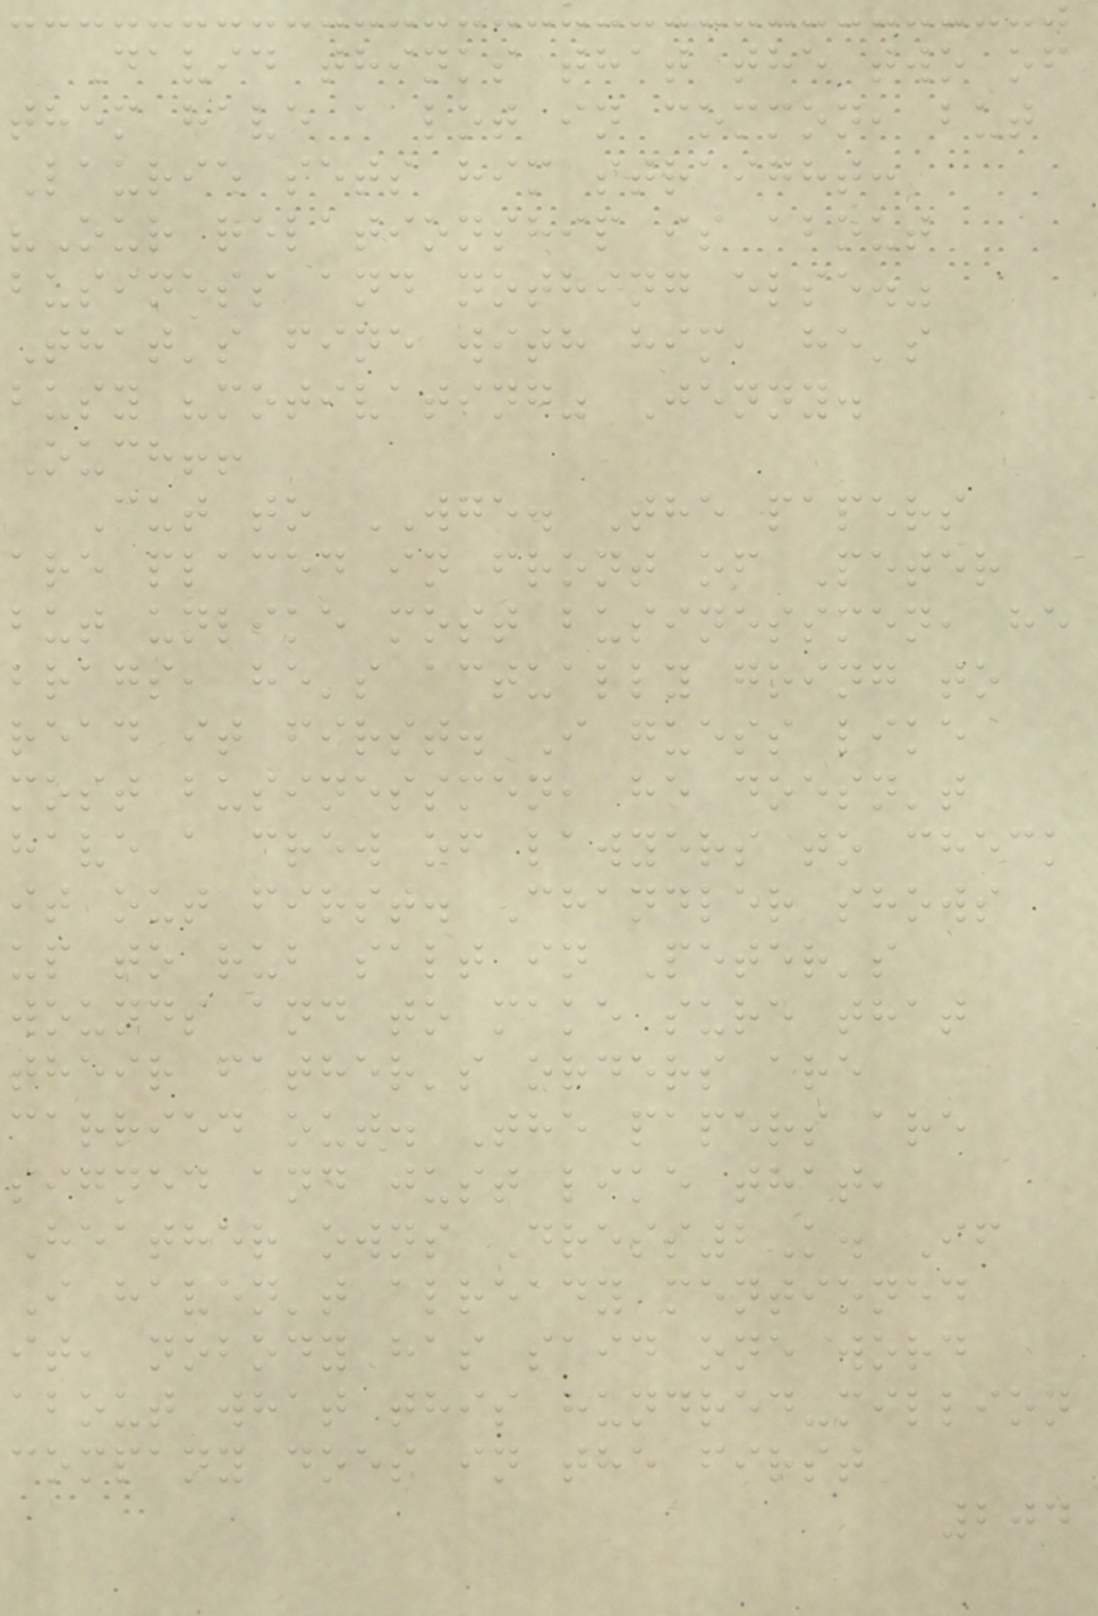David thinks that the two of
them have a lot in common, but
Laurie sets him straight:
"Our relationship is about
business and nothing else."
That's fine with him, he's
busy "motivating" Jenny.
Ouch!!
Cut to WGE. The papers
are placed in front of Peter
but unlike most businessmen, he
brags, he's actually going to
read it first. I guess like
most businessmen, he doesn't
have a crew of lawyers to check
it out first. Chandler shows
up to rub salt in Peter's
wounds and to make sure that
their father's orders are
carried out. The papers are
signed and just like that,
Heather owns Dress2K. If
I haven't already mentioned
it, nobody has said one word
about what this hundred-million
company does in the first
204
